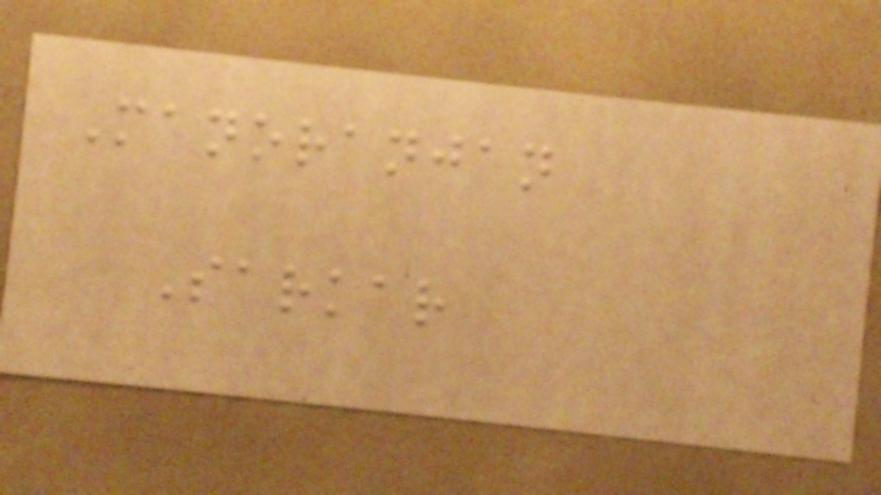Manoranjan
Sarkar
